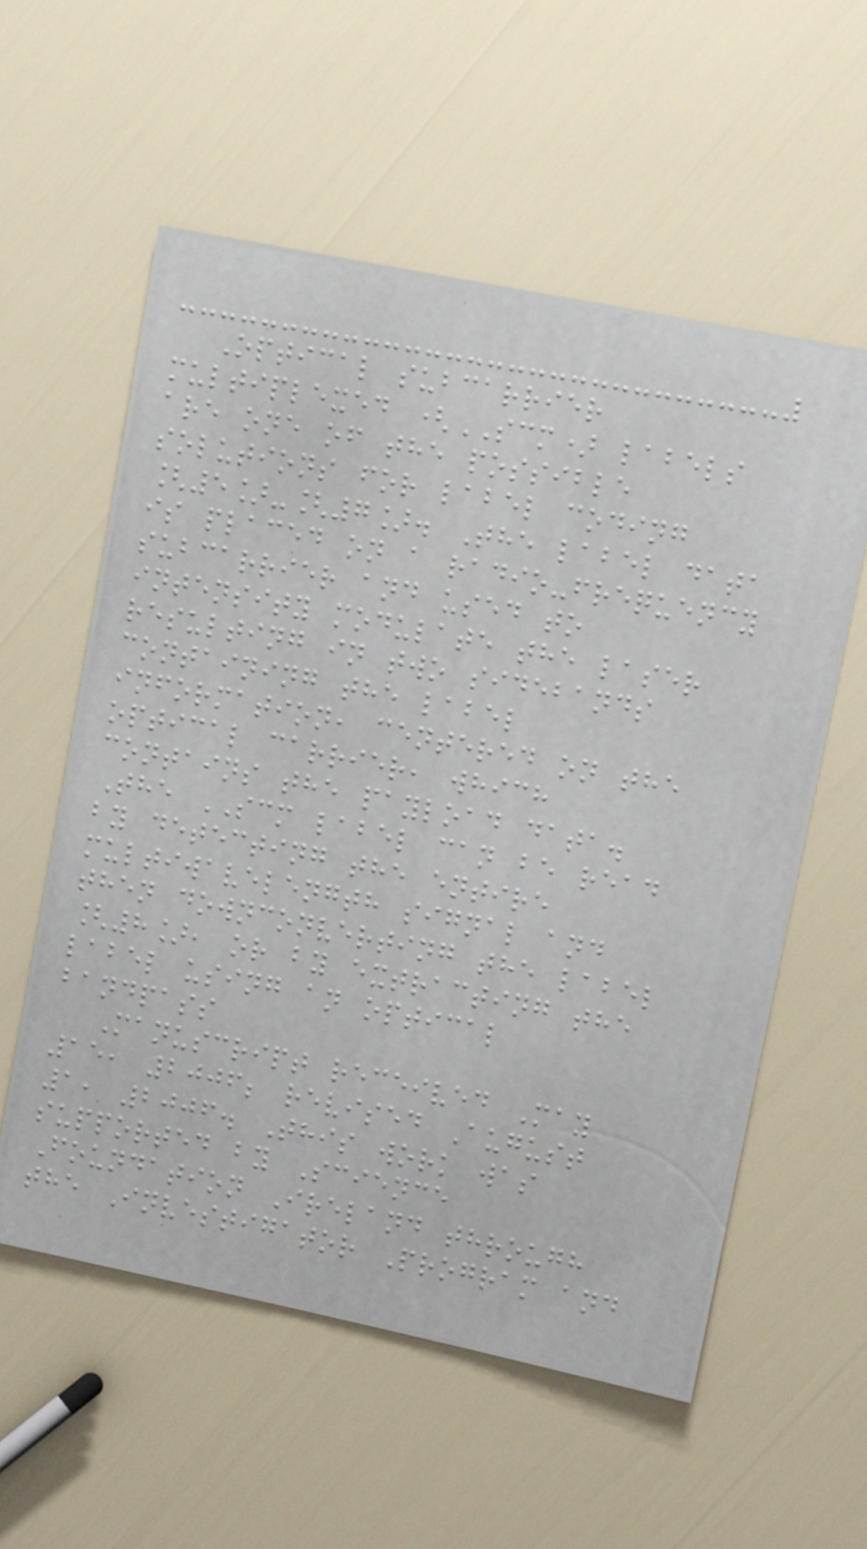Optical subcarrier
multiplexed (SCM) labels
are one of the possible
solutions for label coding
[5]-[7]. The label data
is placed on a radio-frequency
subcarrier and used to
intensity modulate the laser
resulting in two sidebands
containing the label
information, centered on the
optical carrier, which
contains the payload data.
The SCM label can be read
by detecting the entire
multiwavelength signal and
then downconverting the label
[8], or by extracting the
label using an optical
bandpass
Manuscript received May
15, 2006; revised August
1, 2006. This work was
supported by Science
Foundation Ireland through
the Investigator Program and
